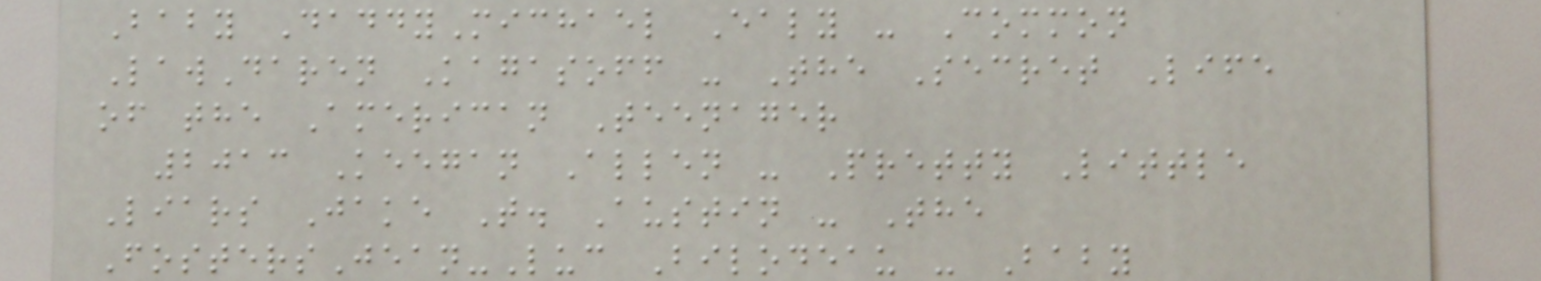Baby DaddyMichael Ealy - Common
LawDaren Kagasoff - The Secret Life
of the American Teenager
2013 Keegan Allen - Pretty Little
Liars Jake T. Austin - The
FostersJean-Luc Bilodeau - Baby
